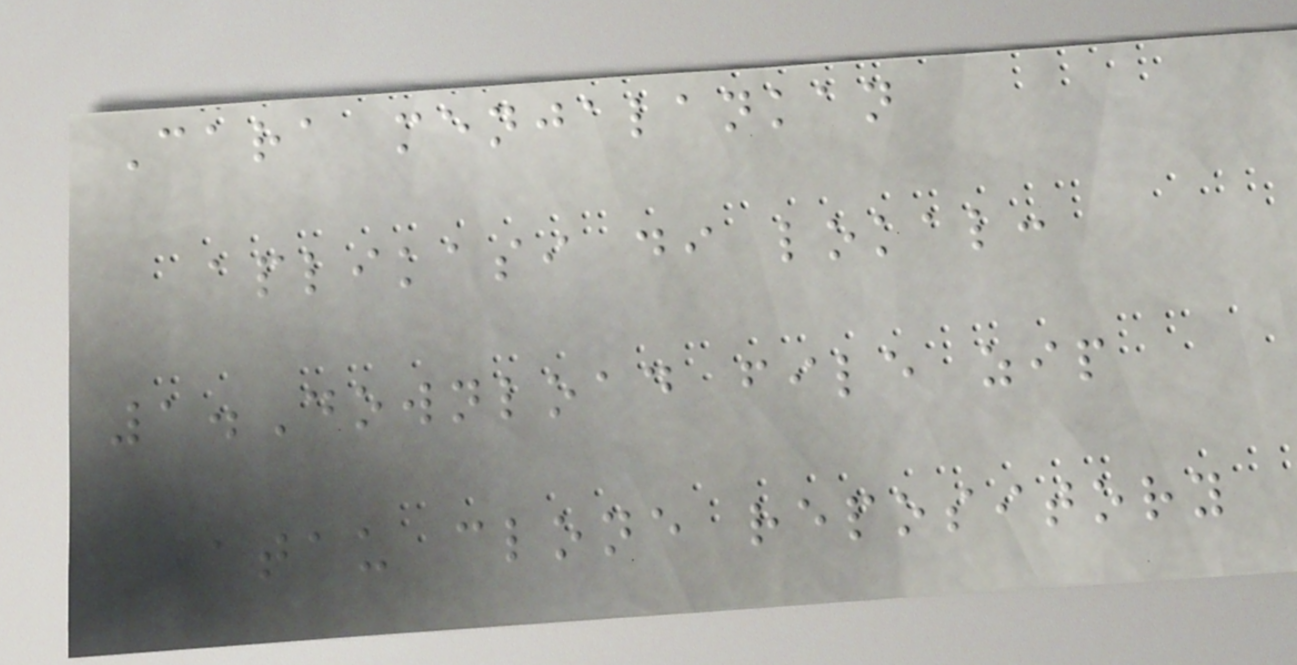Cara menjalankan
aplikasi di lokal:
1.Download file zip
atau clone repository
